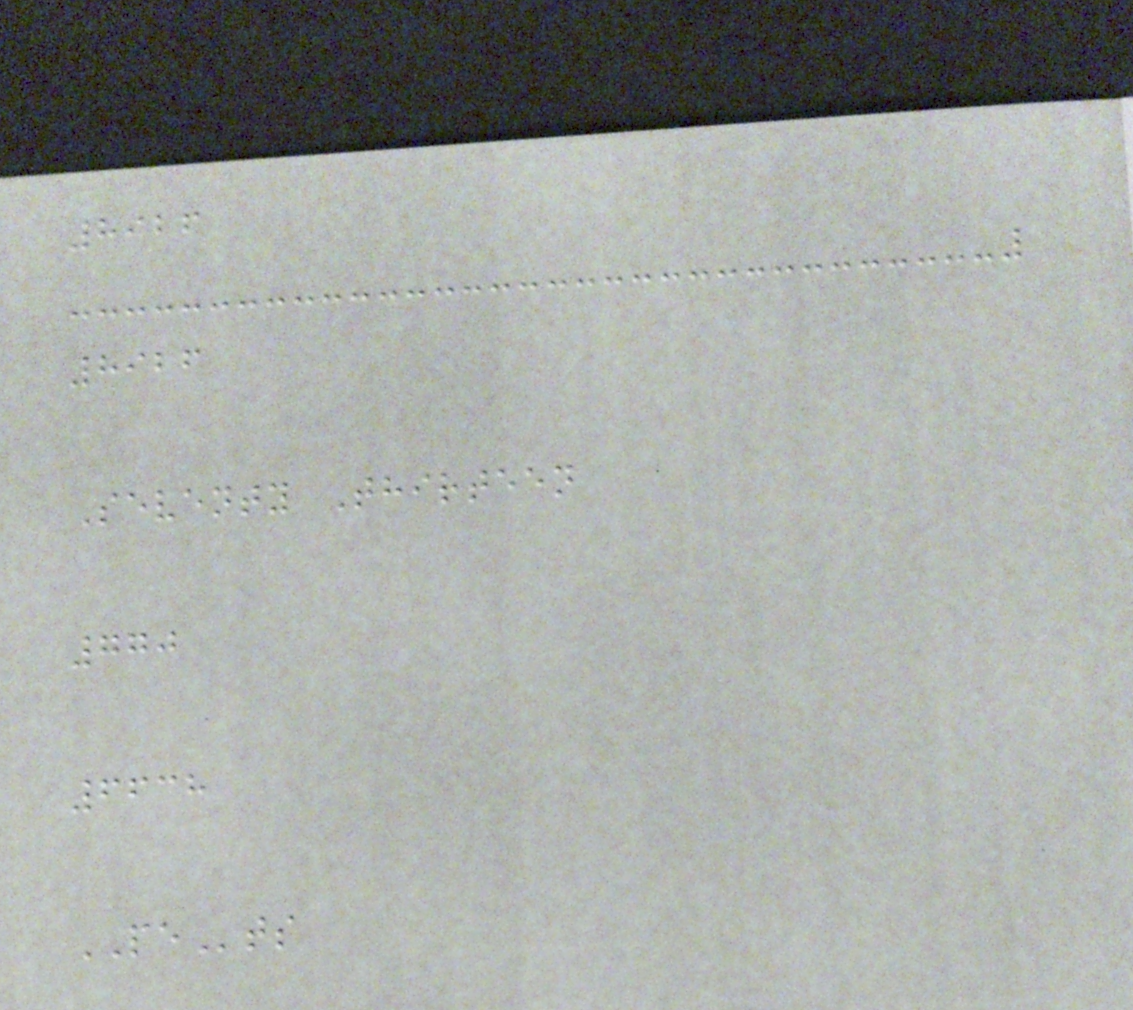8926
8926
Seventy Thirteen
770
6638
PEts
